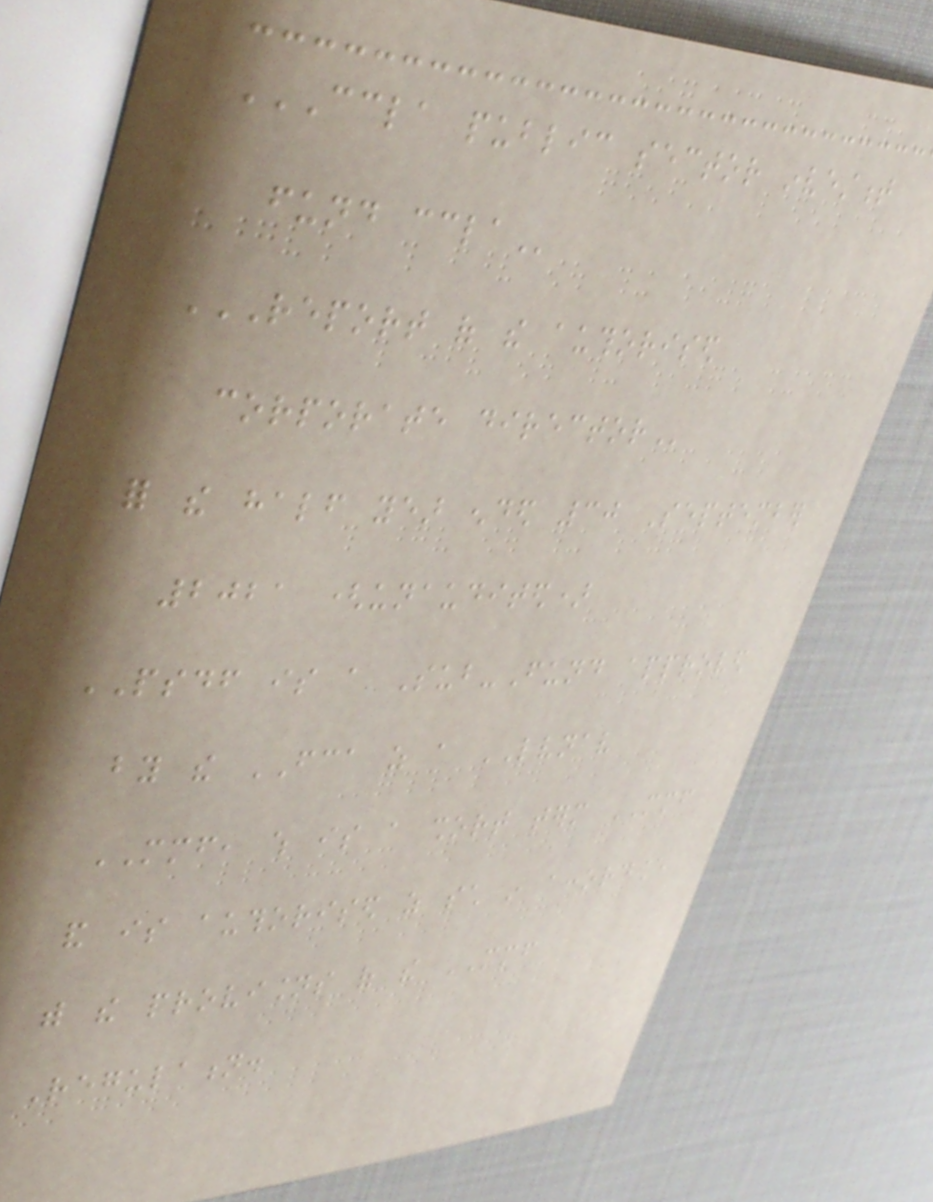CCLA PUBLIC SECTOR INVESTMENT
FUND CCLA
REPORT OF THE AUTHORISED
CORPORATE DIRECTOR
for the half year ended 30 September
2021 (unaudited)
PSDF is a Sub-Fund approved
by the FCA as a LVNAV
MMF, which is a short term MMF
and is authorised as such in accordance
with the provisions of the MMF
Regulation.
